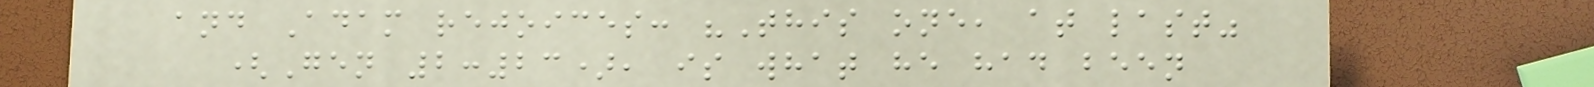and Adam rejoices: "This one, at last"
(Gen 2:23), is what he had been
